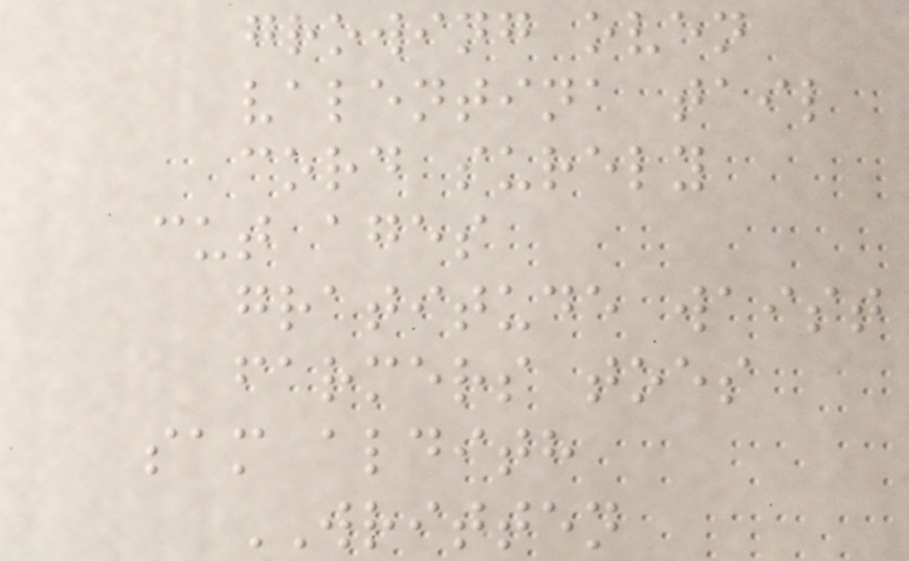growing oven
valentina tail
cord surely
cut ages
gratitude waist
farmers toes
sam aldith
WRITTEN
